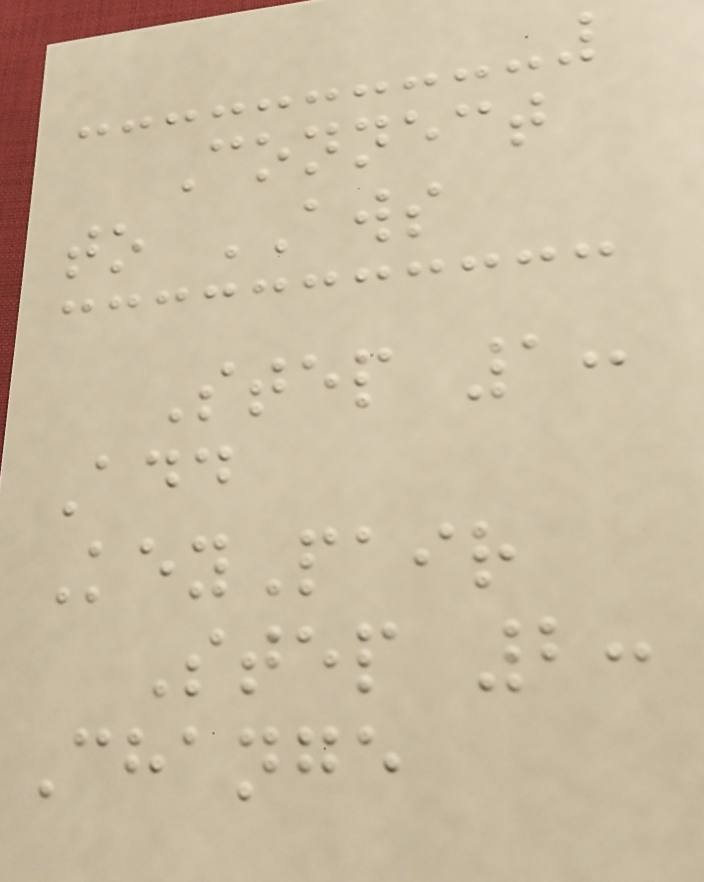Connect
to AWS
Step 1:
Add
KeyPair
Step 2:
Change
